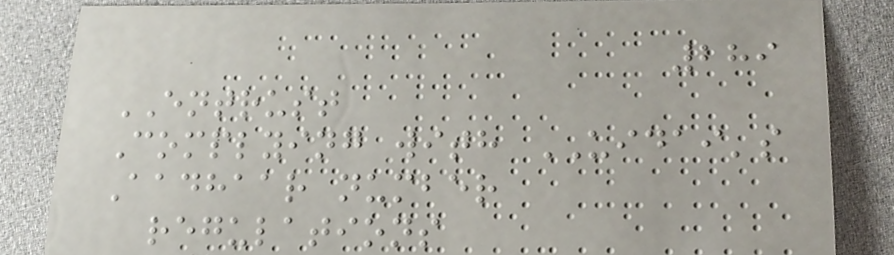289
ENTRUST
Complying with UIDAI's
Aadhaar number
regulations
